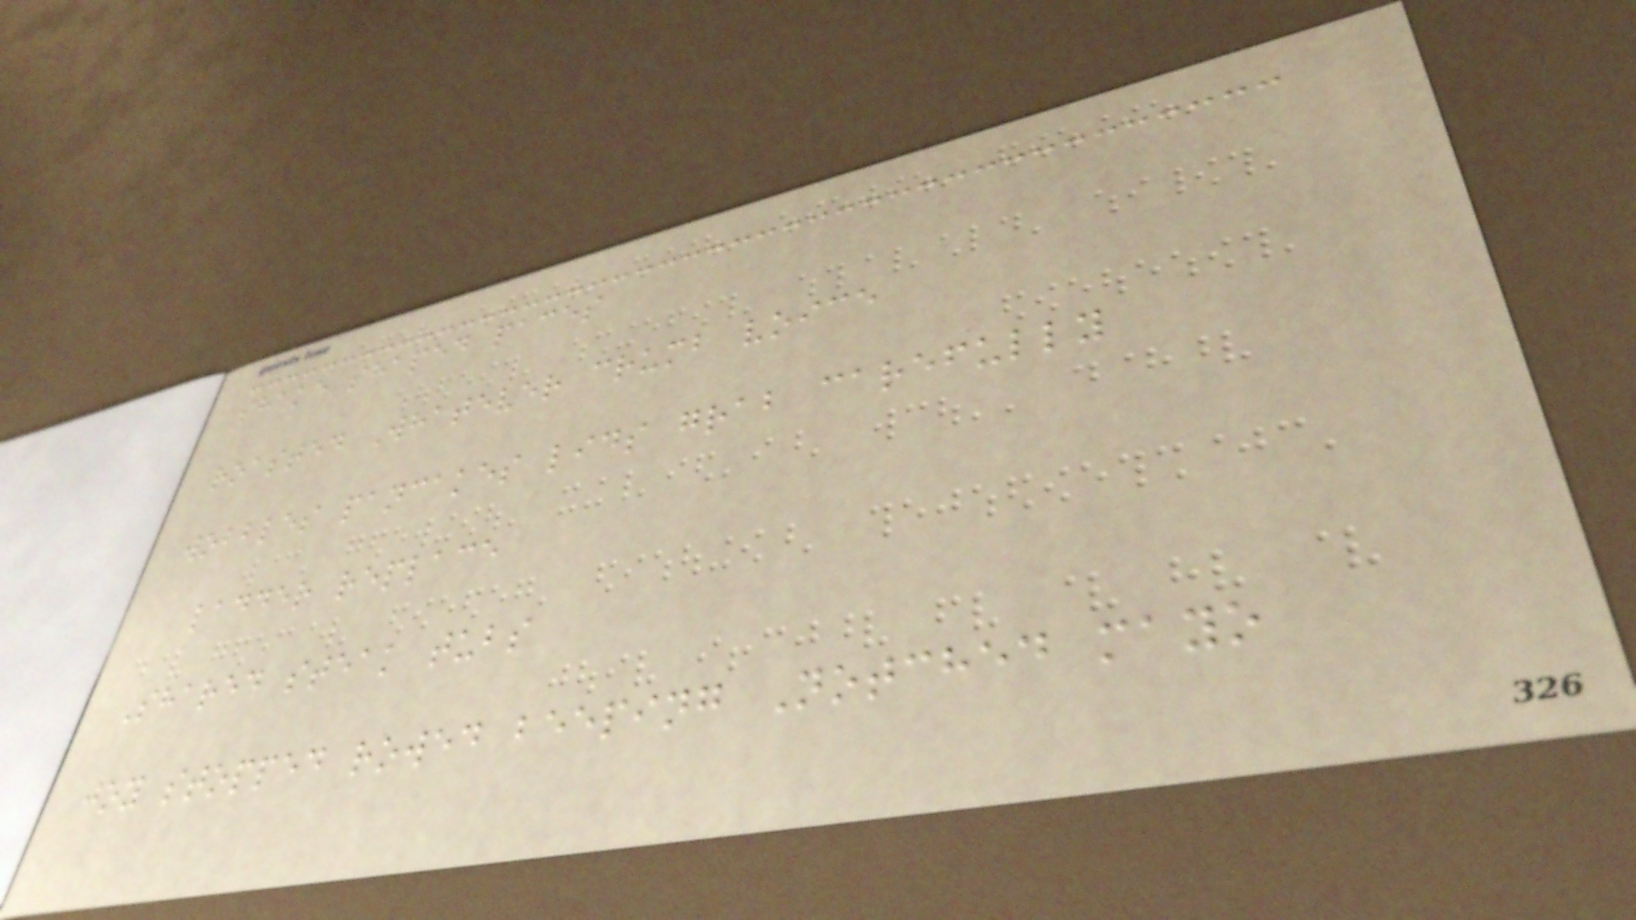shake shaped paces
roasted Whatever crumb voice
wobbles pancakes lids grab carefully
ladder replace
Shared steak tubs
joy stopped rowed beeping Notched mayo
